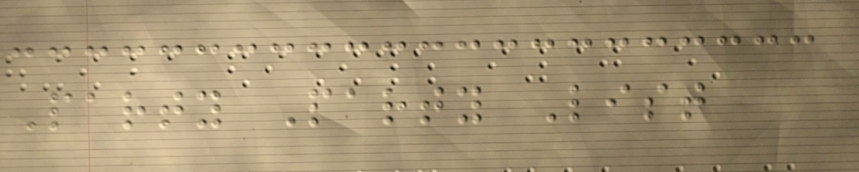Party Party List
